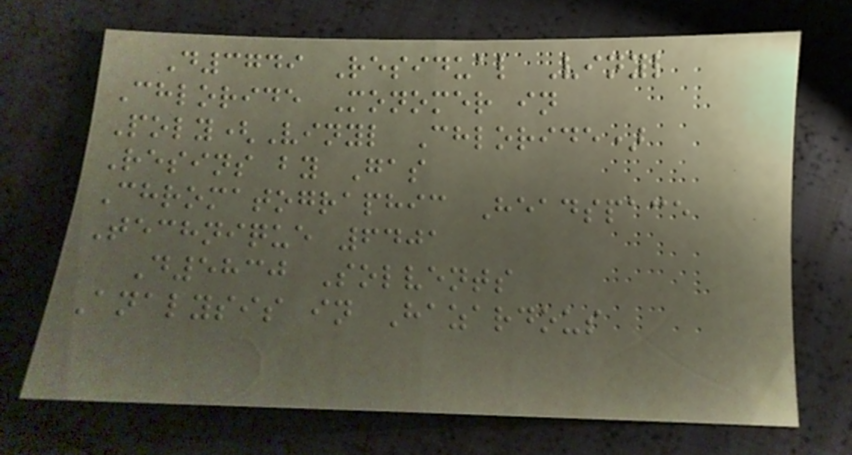D3749 Residual Vinyl
Chloride Monomer in
Poly(Vinyl Chloride)
Resins by Gas
Chromatographic Headspace
Technique 6401
D5830 Solvents
Analysis in Hazardous
